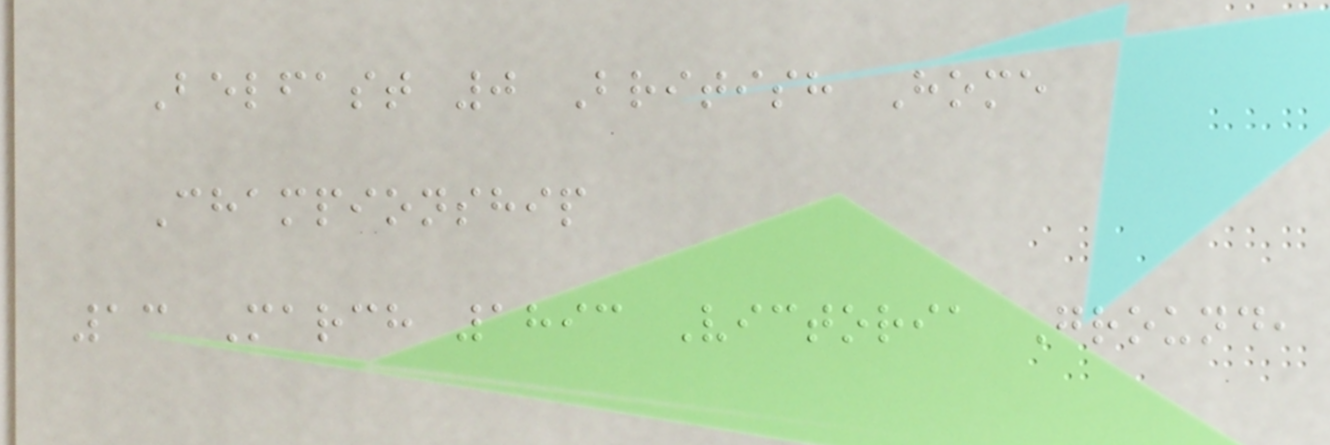Belfast 0 British Home
Championship
13 March 1893 Victoria Ground,
